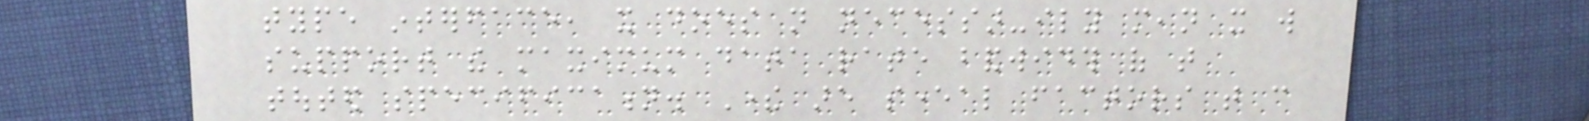type interface, it does not necessar-ily mean it will
support the maximum data rate bandwidth of that
touted specification. There are several factors that can
